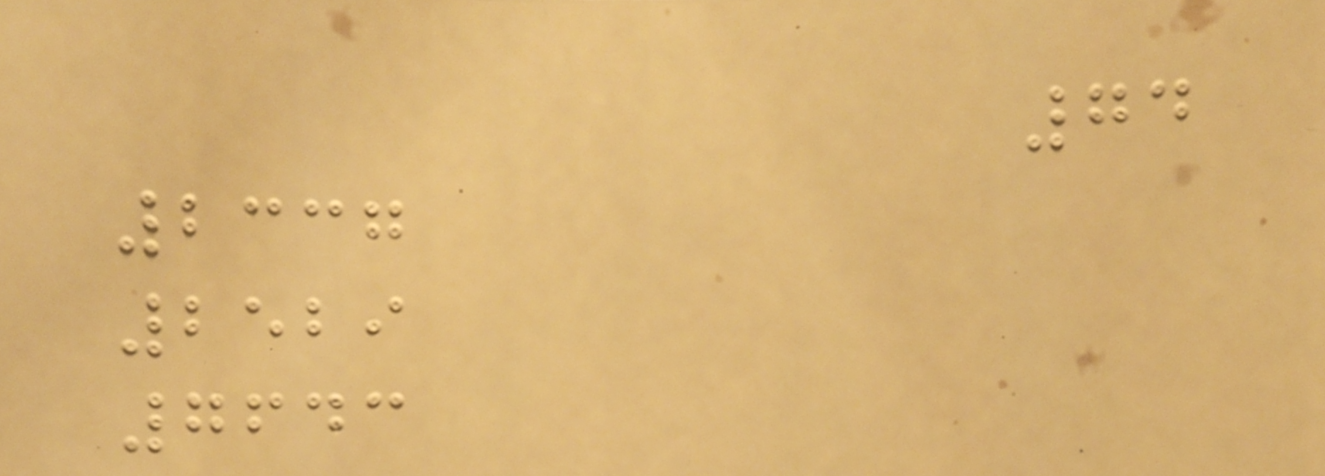74
2337
2529
7643
